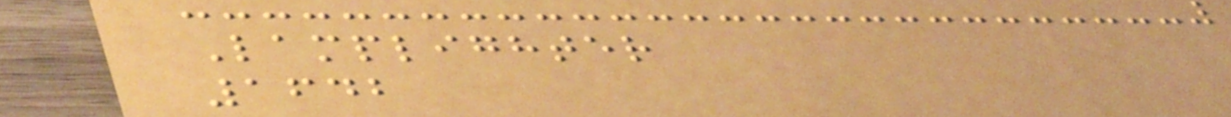Lamplighter
1642
